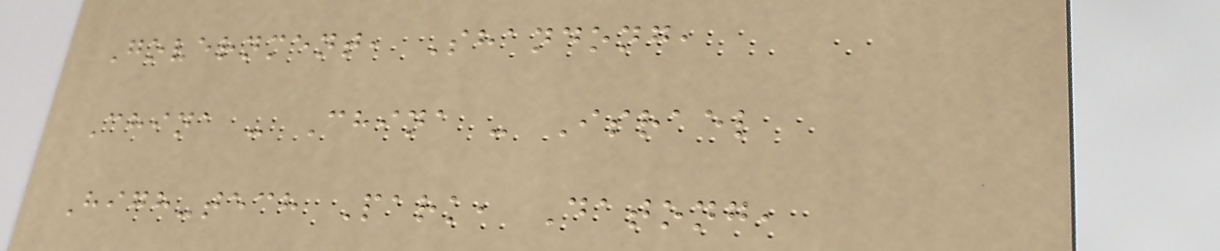Government, Shandong,
China - China - Israel
High-tech Park, Datong,
